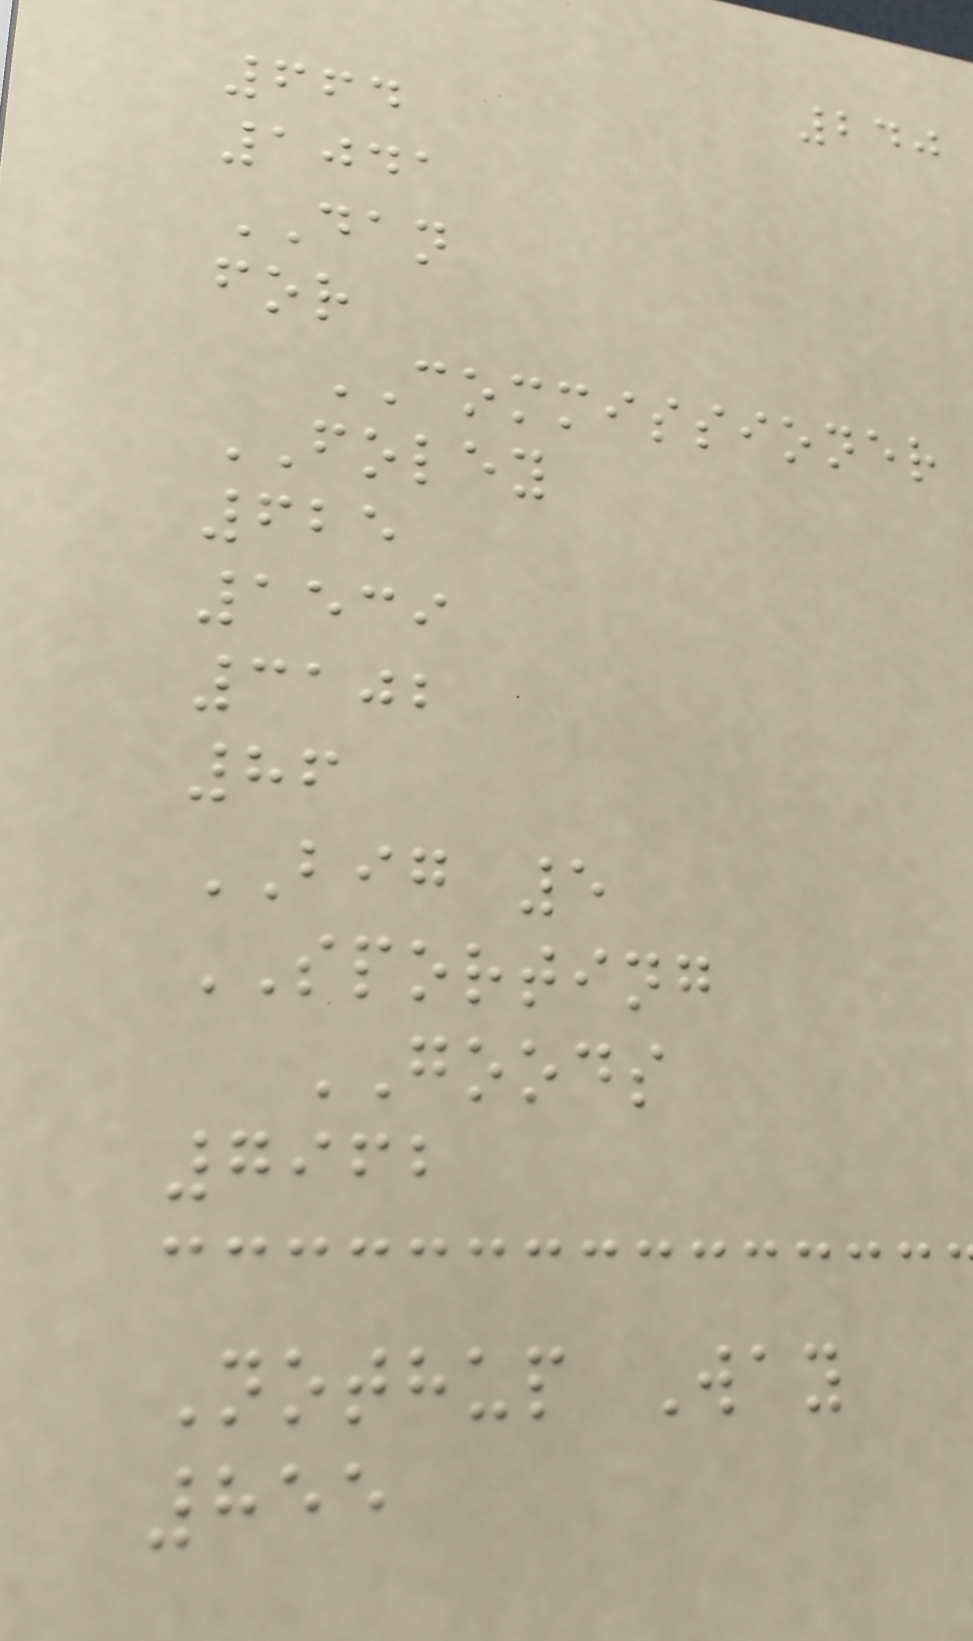240
664
1041
DAN
for
COMMISSIONER
FOLEY
625
1539
3102
86
BIG 5
SPORTING
GOODS
7962
Nothup Way
855
